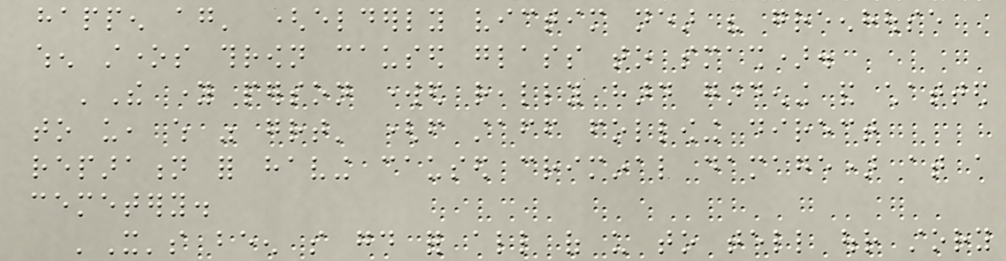happen again' (elderly victim near his greenhouse
when stones thrown caused glass to smash).
'The young person worked really hard gardening and chatted
to us, which was great' (from staff following direct
reparation for having caused criminal damage) at a
cemetery.
'It's been so good for all of us to tell our story
